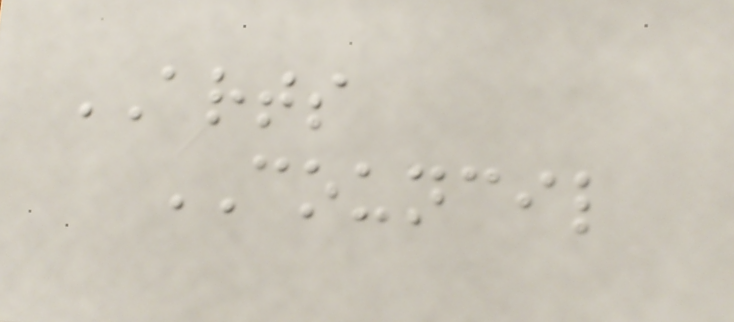ARTS
COUNCIL
